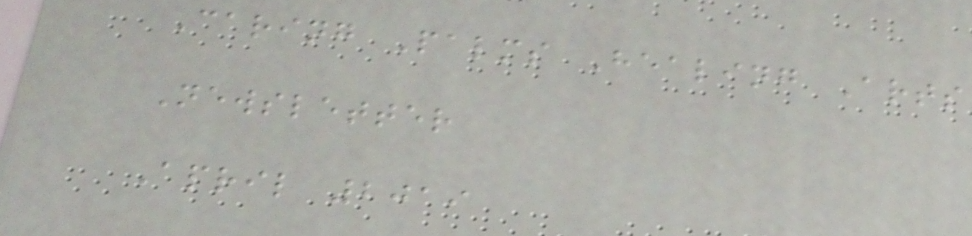Caring Palms Healing Arts
Newsletter
April 2019
